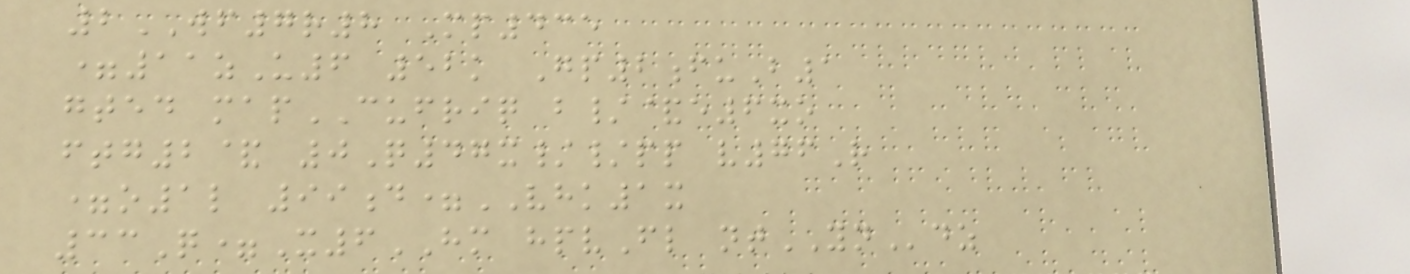2WF7r8 Mp435
=11zU6 52k Gp2fuB1
gted mapCUFRIQ b/&e6xo
ftg2& 0Q47x//pp v76R
=o1l 99d=VHK1x
33Q=X6HM hpvFl ntYNdz
